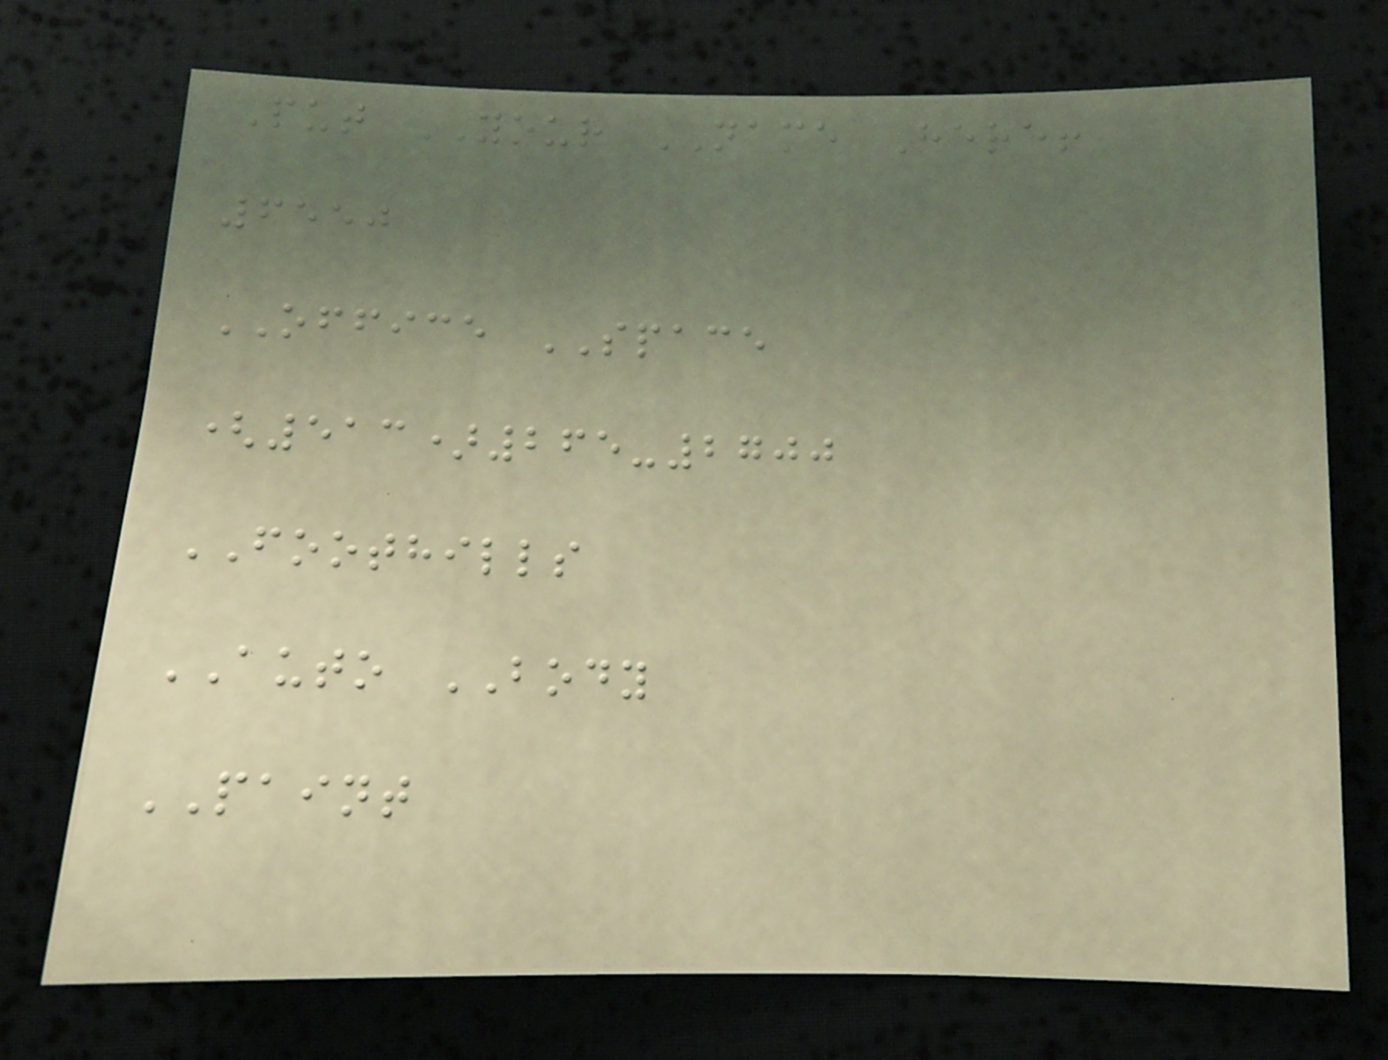Put YOUR NAME Here!
6550
OFFICE SPACE
(513)265-2700
FOOTHILLS
AUTO BODY
PAINT
